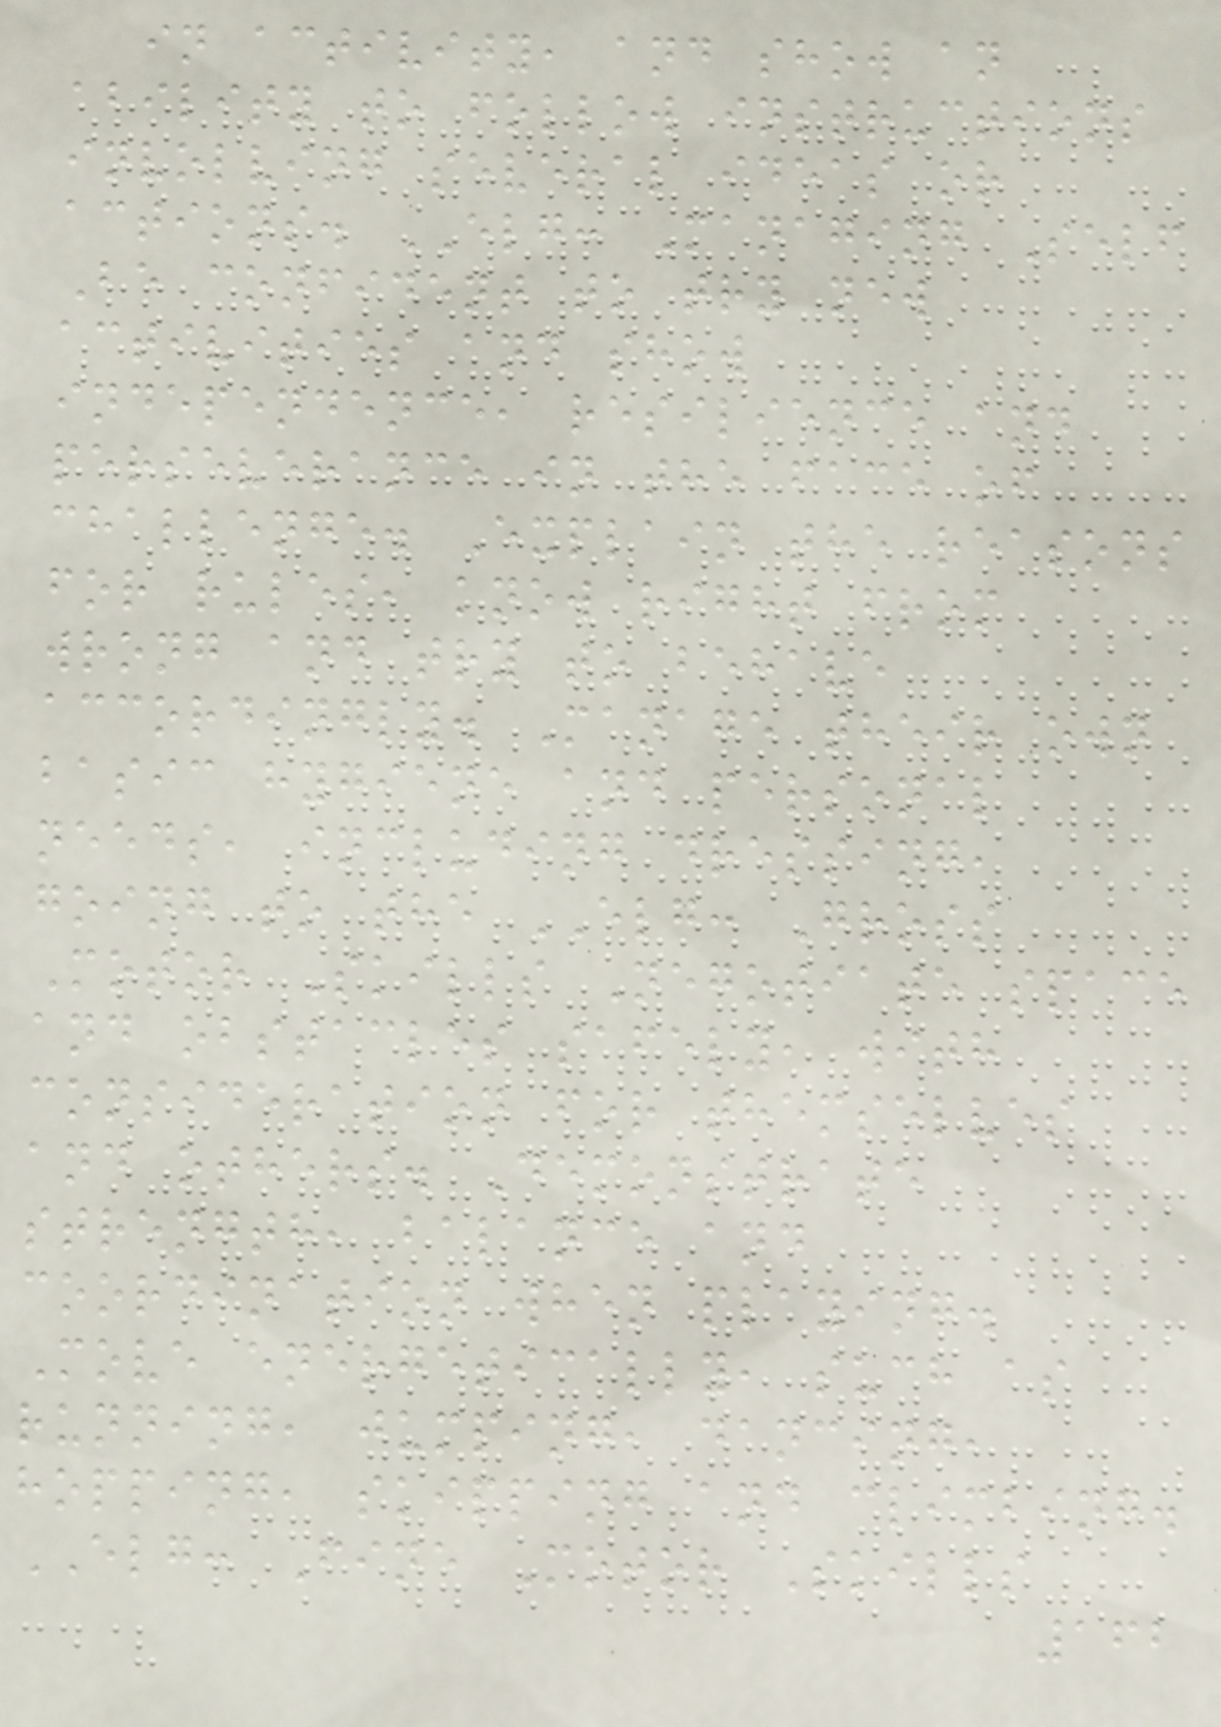in activity, and show an
ability to follow instructions
involving several ideas or
actions. ELG: Managing Self
Be confident to try new
activities and show
independence, resilience and
perseverance in the face of
challenge. Explain the reasons
for rules, know right from
wrong and try to behave
accordingly. Manage their own
basic hygiene and personal
needs, including dressing,
going to the ELG: Gross
Motor Skills Negotiate space
and obstacles safely, with
consideration for themselves
and others. Demonstrate
strength, balance and
coordination when playing.
Move energetically, such as
running, jumping, dancing,
hopping, skipping and climbing.
ELG: Fine Motor Skills
162
